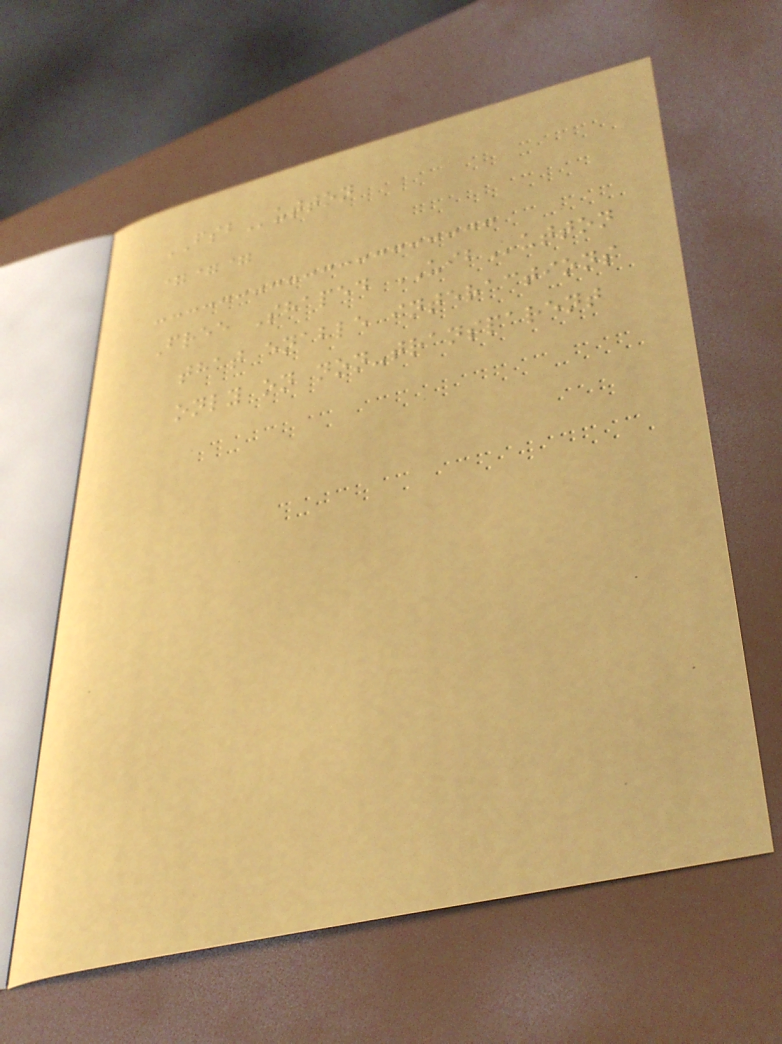FSButton
===
Free Shaped UIButton
that enable interactions
only on non-transparent
